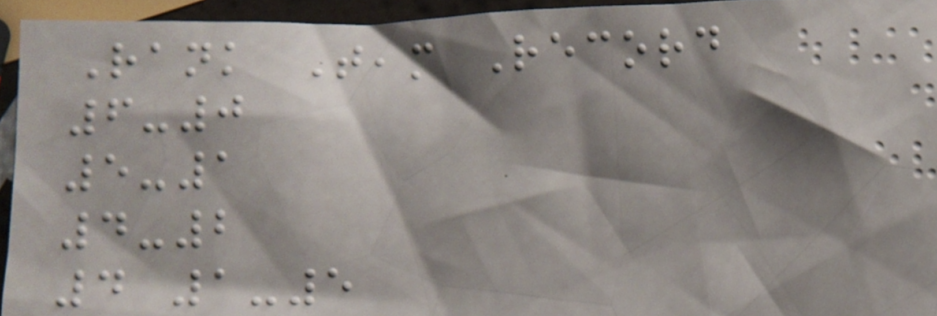Rank Team Record
6-0
5-1
4-2
4 1-5
